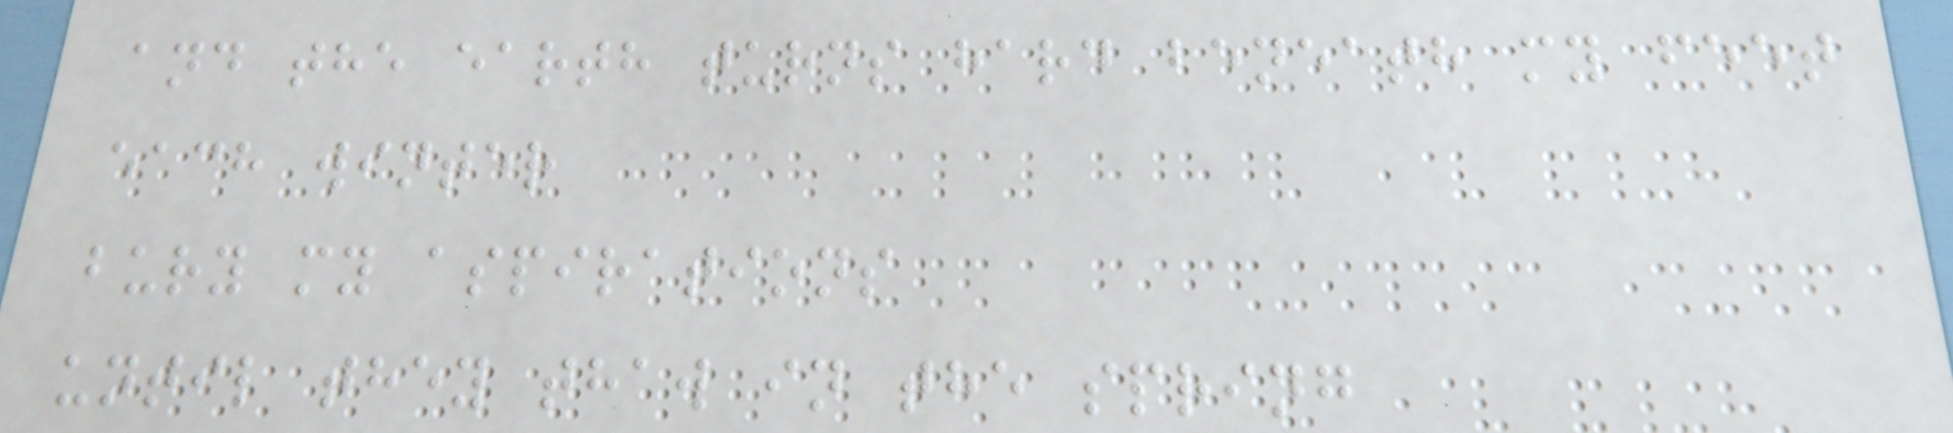and the earth turns hard beneath my feet
each winter
bury my aspirations
until they thaw in the spring
